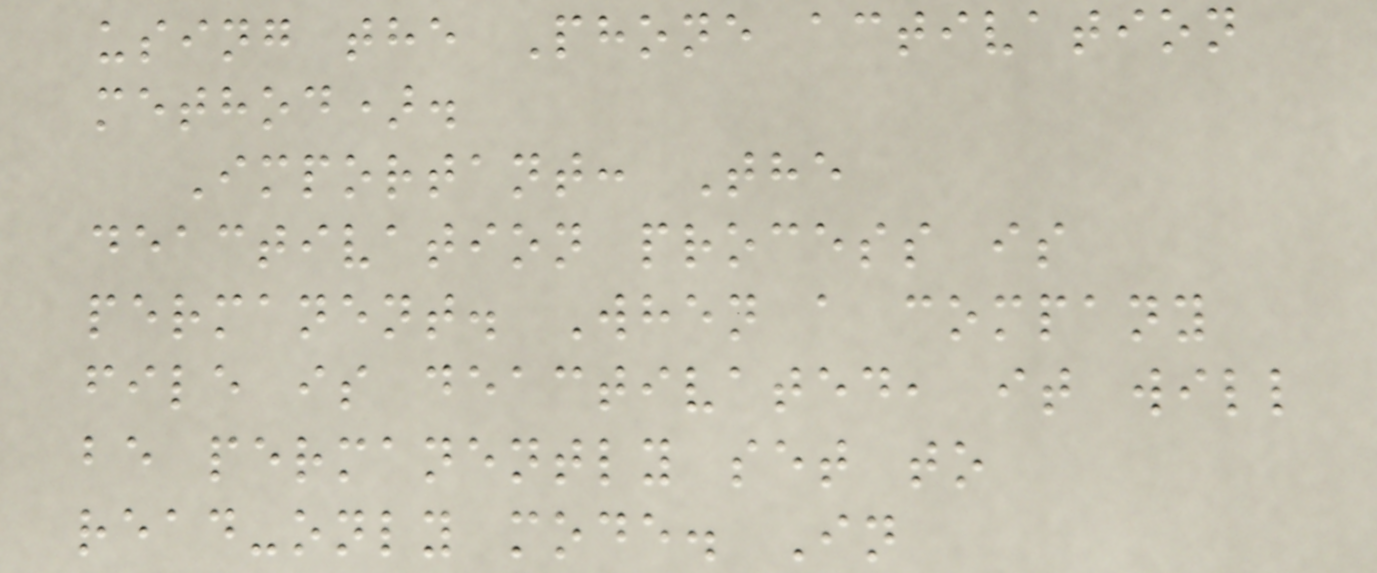using the Phone activation
method).
Important: The
deactivation process is
permanent. When a company
file is deactivated, it will
be permanently set to
read-only mode. In
